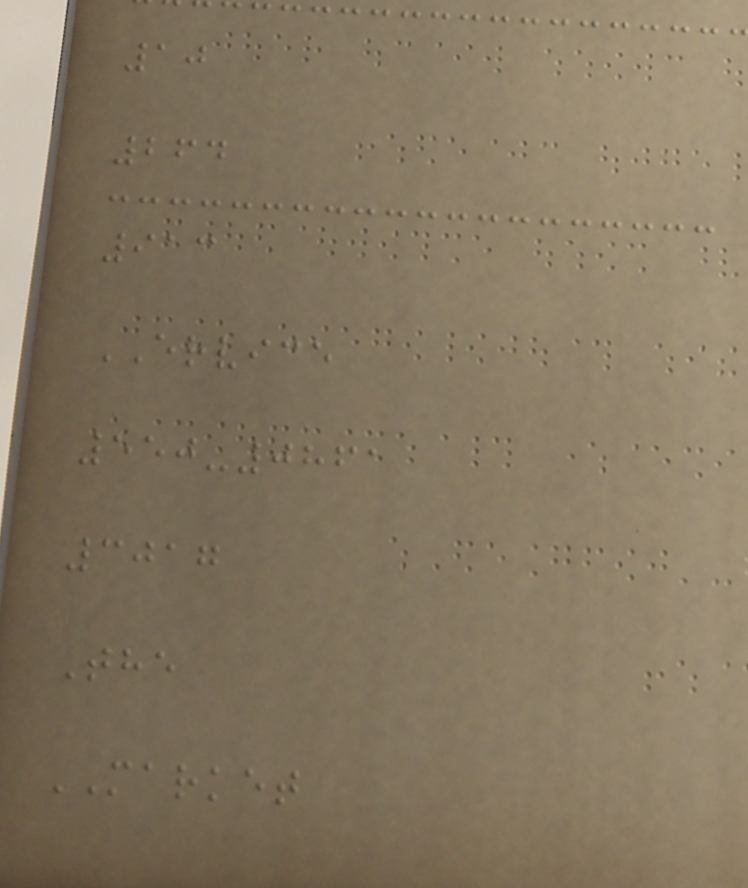10
264
913
ERVICE
550-0861
3017
The
MARKET
